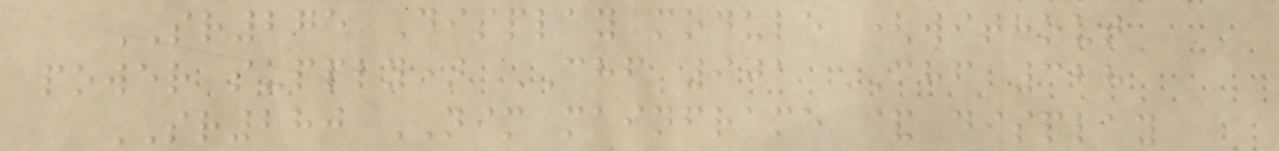SR275 Display module (without
power supply) CHF 901 CHF 328
SR280 NIM mainframe & display
